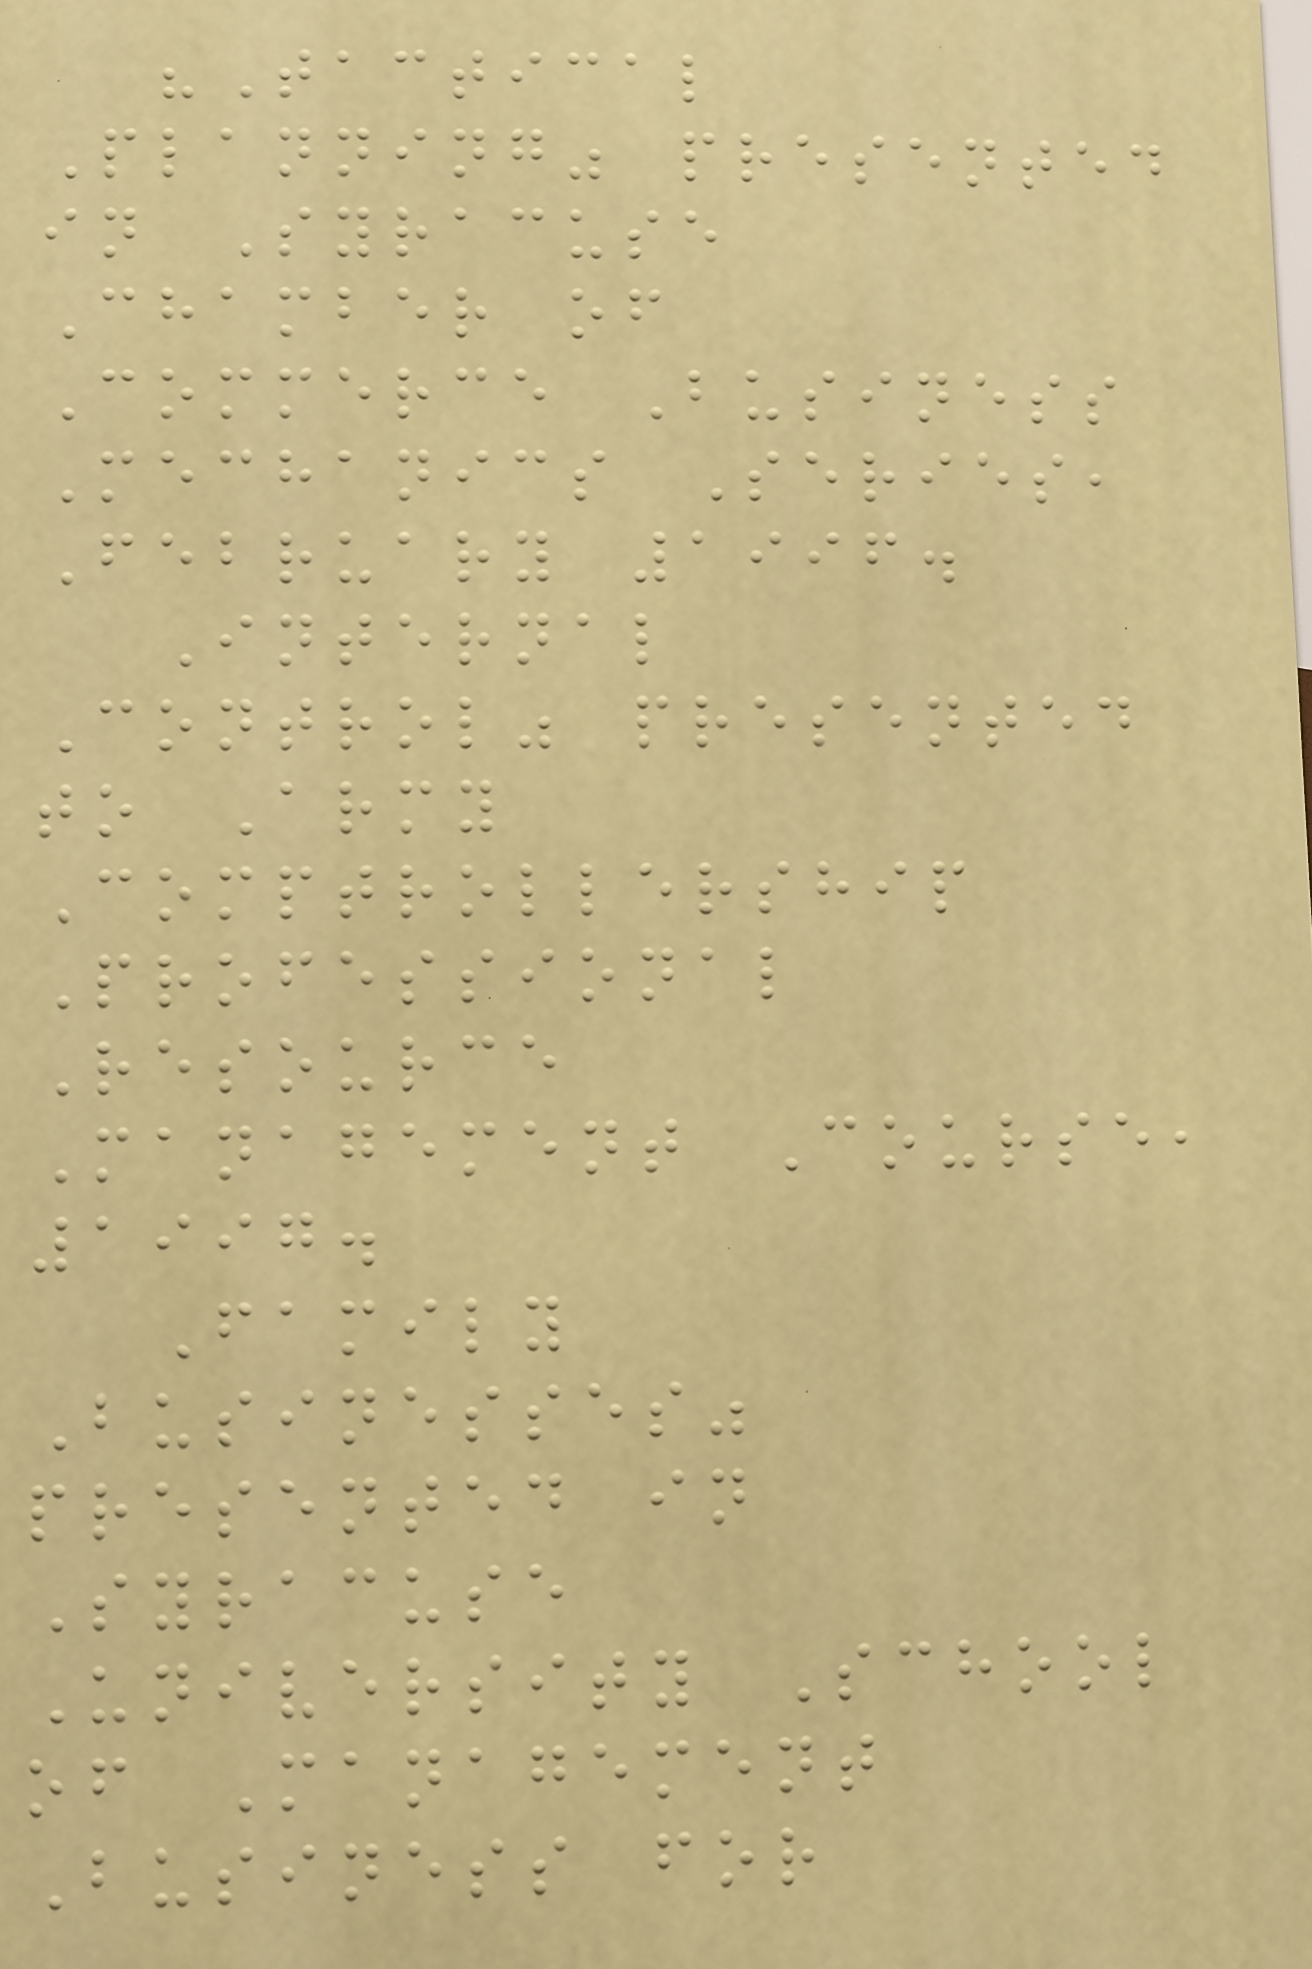"Tactical
Planning" presented
in Syracuse
Chamber of
Commerce Business
Mechanics Series,
February 1996.
Internal
Control" presented
to Army
Comptrollership
Professional
Resource
Management Course,
1997.
Family
Businesses"
presented in
Syracuse
University School
of Management
Business for
